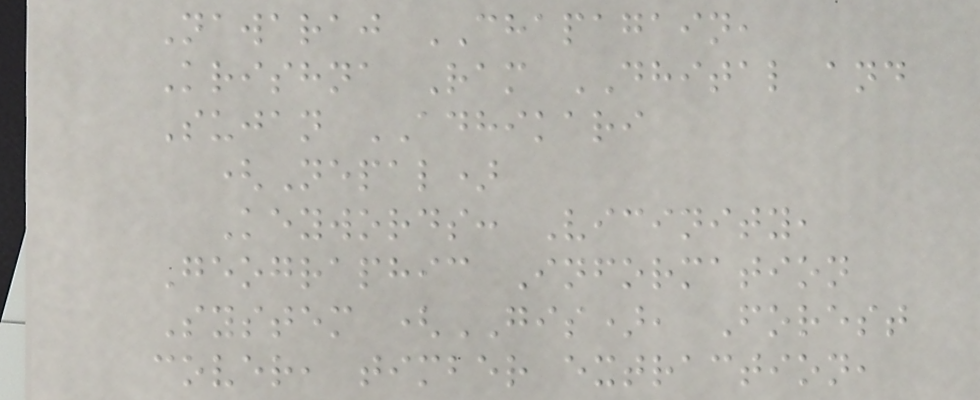Nawaraj CHAPAGAIN,
Krishna Ram DHITAL and
Sujan ADHIKARI
(Nepal)
Keywords: Vicinity,
Geographic Information
System (GIS), Forest
cover, timber extraction,
